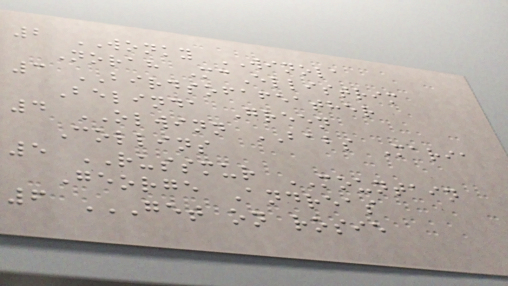2 WONKY WINOLA
Norah McEllistrim
3 BIRDSOFAFEATHER
Belinda Green
4 OLWINN BABS Maria
Collins
5 RUSSMUR MOUNTAIN
George Andreas
6 GET ON ROSIE
